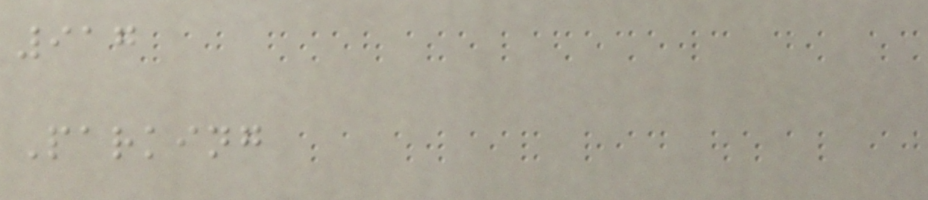917
Parking
